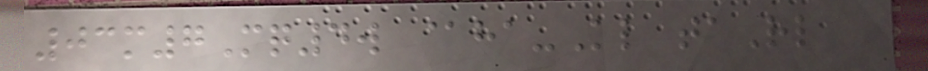03m7Mq4w @ha-Kl taRl
